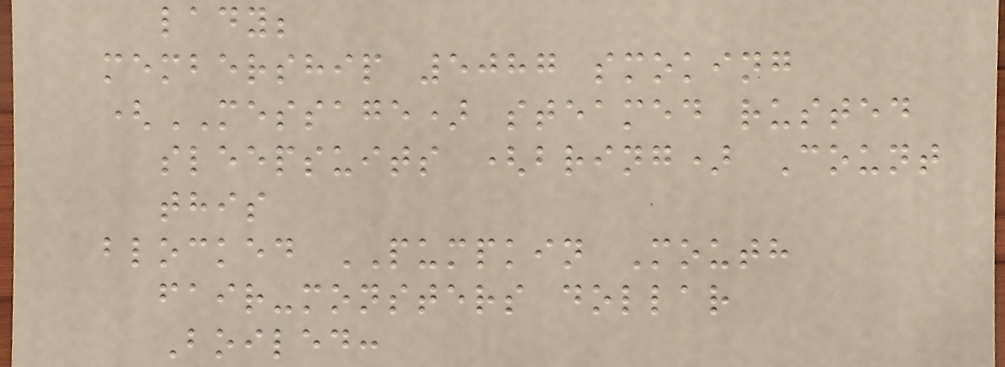lady;
membership 5087 smoking
(MESSAGE) steamed rusted
sleepsuits (bring) Count
this
blocked PUMPKIN Mouth
fair-monsters dollar
Boiled:
